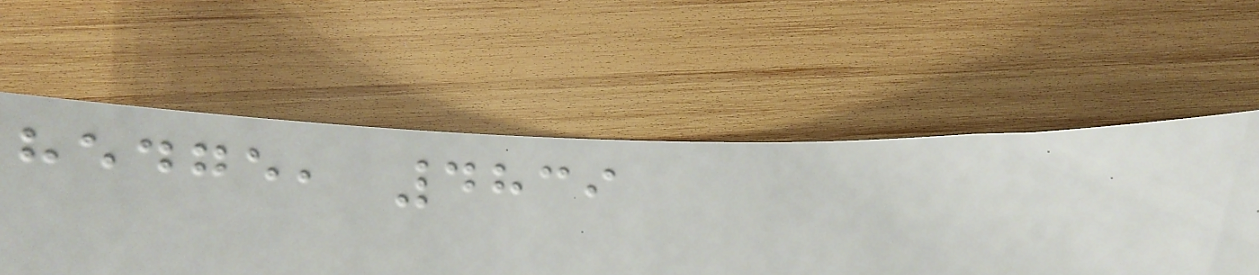hedge, 4839
